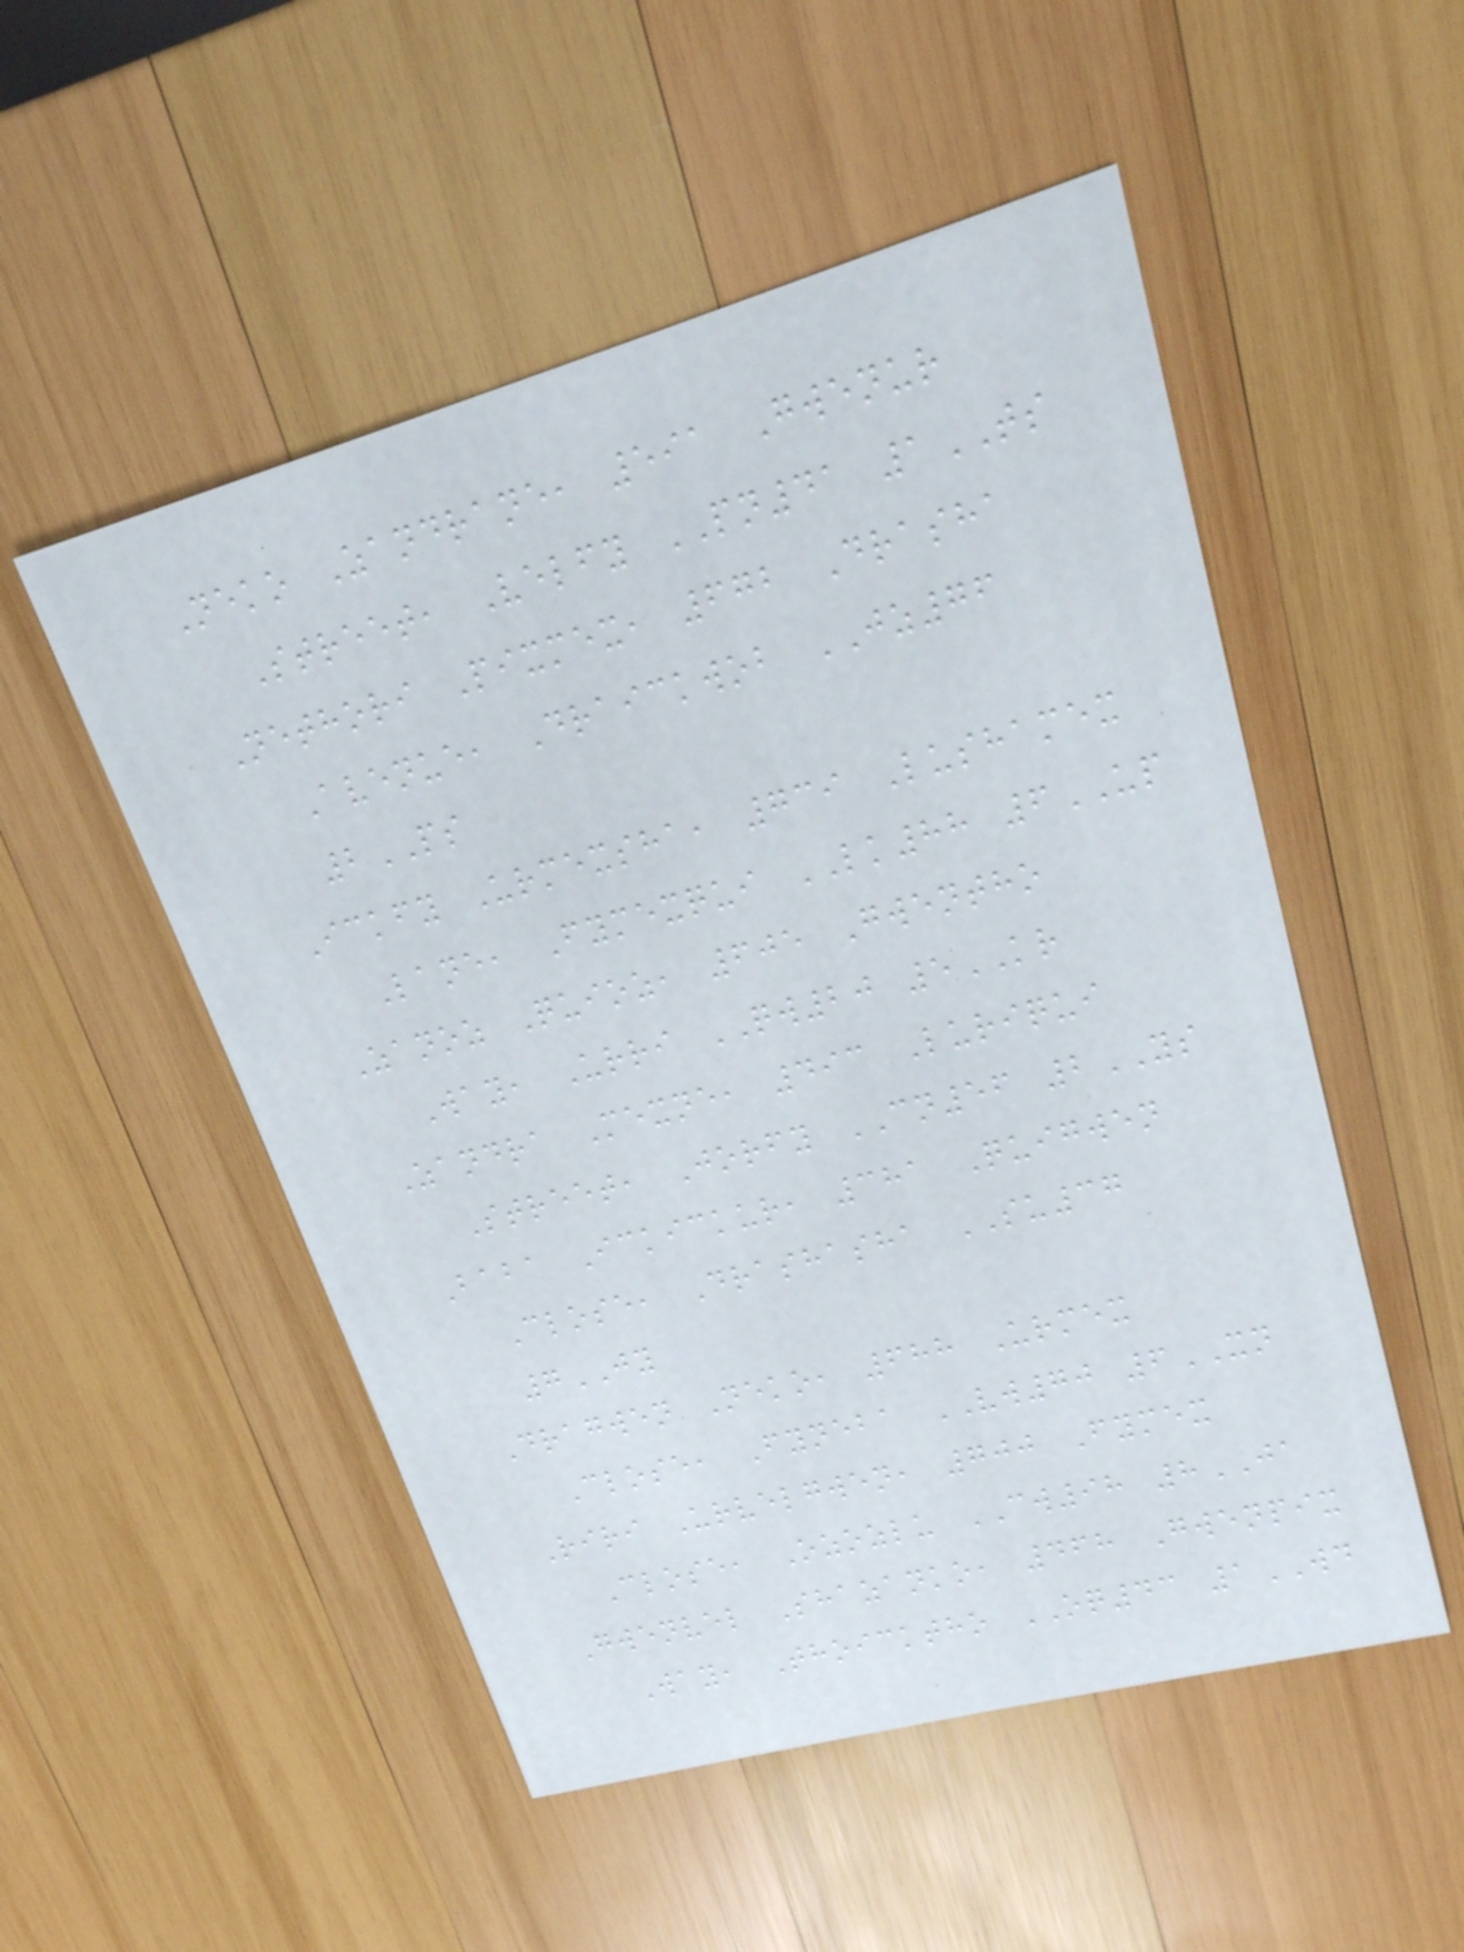Neko Zandrane, 591 Gwenur
Street, Velfy PN41 1TS
Nethori Pixmex, 672 Drasha
Avenue, Draickwob JZ76
2PS
Ickfy Urmexsha, 739 Lushamex
Lane, Fymexqui LK88 6UP
Zanoz Quioz, 605 Gwentho
Way, Urri QW20 5KR
Zandra Mexne, 493 Luriqui
Street, Jorfy CN56 2YS
Baba Ickickur, 381 Quigwen
Close, Drashasha SU37
7JY
Dragwen Neko, 688 Urmex
Close, Fyneba VW70 6XN
Riri Urvelgwen, 700 Fymex
Close, Ozozlu CW98 8JA
Gwenvel Shazanko, 468 Gwenpix
Way, Thoicktho OQ43 1WD
